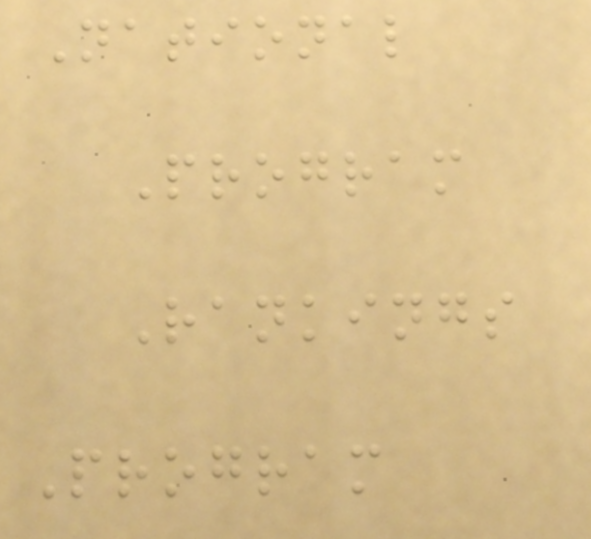National
Program
Rankings
Program
